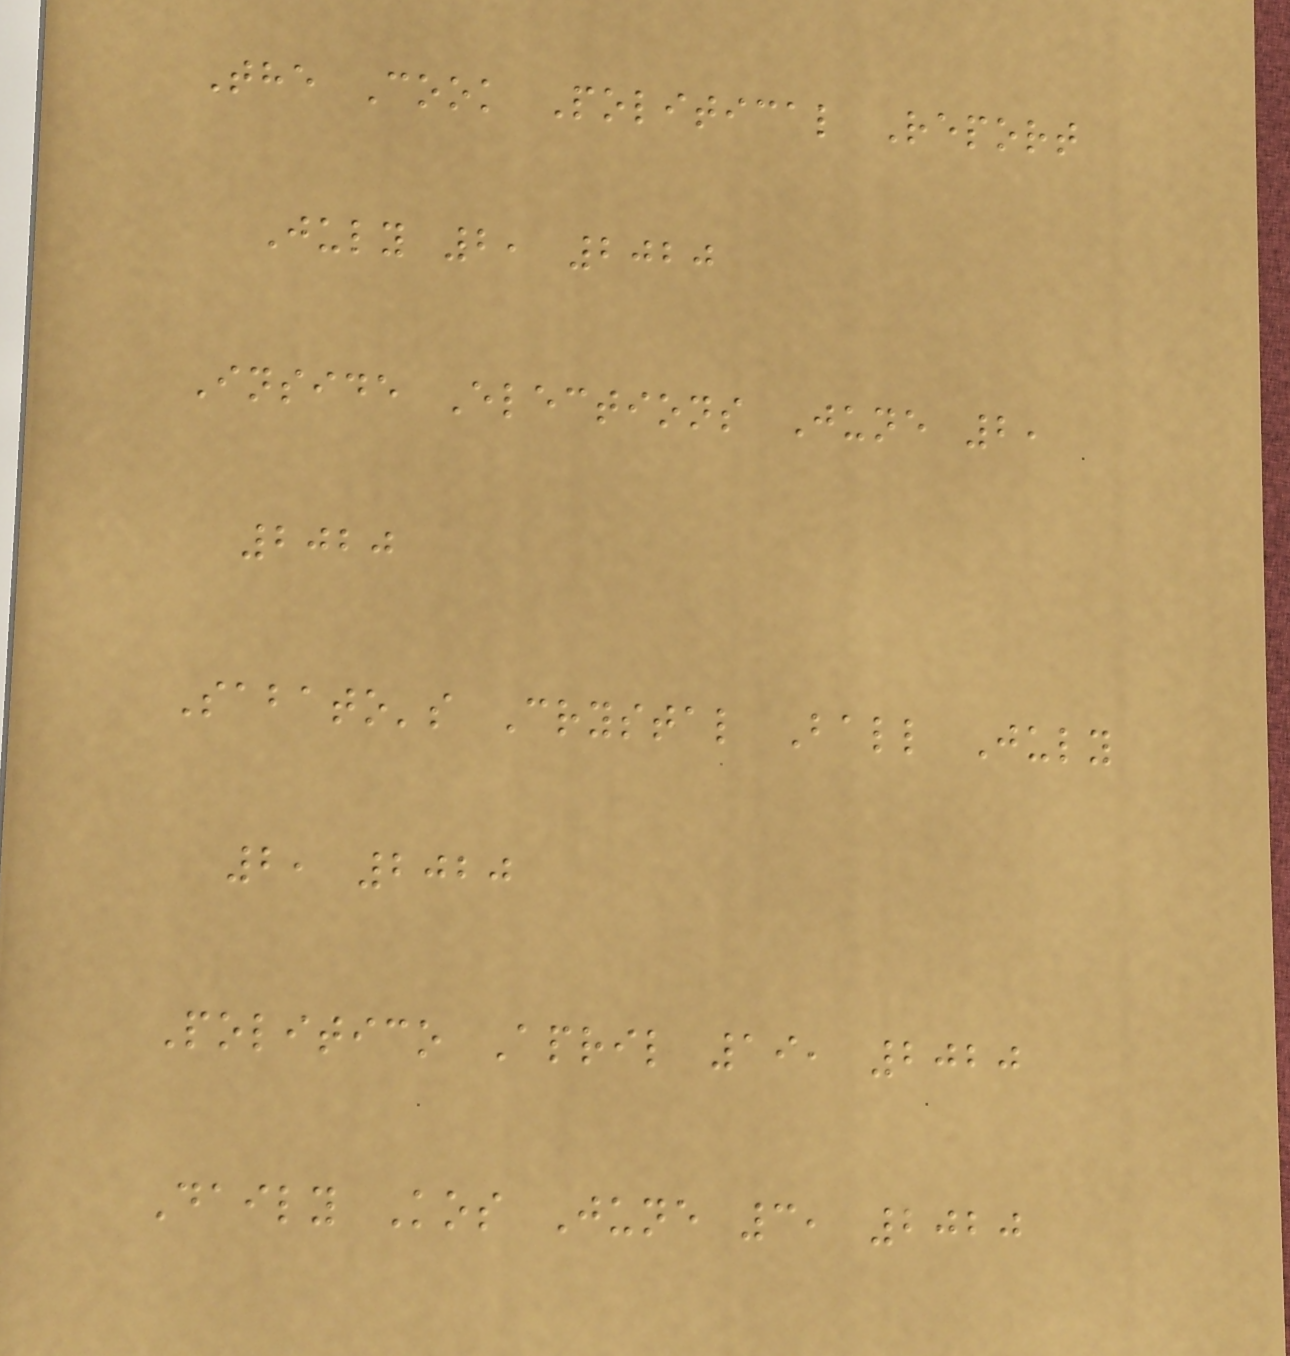The Cook Political Report
July 2, 2020
Inside Elections June 2,
2020
Sabato's Crystal Ball July
2, 2020
Politico April 19, 2020
Daily Kos June 3, 2020
